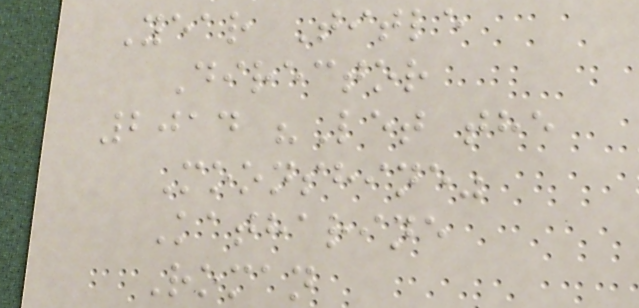Year Title
Director
2014 "Let the
Moonshine"
Katharine
Roman
